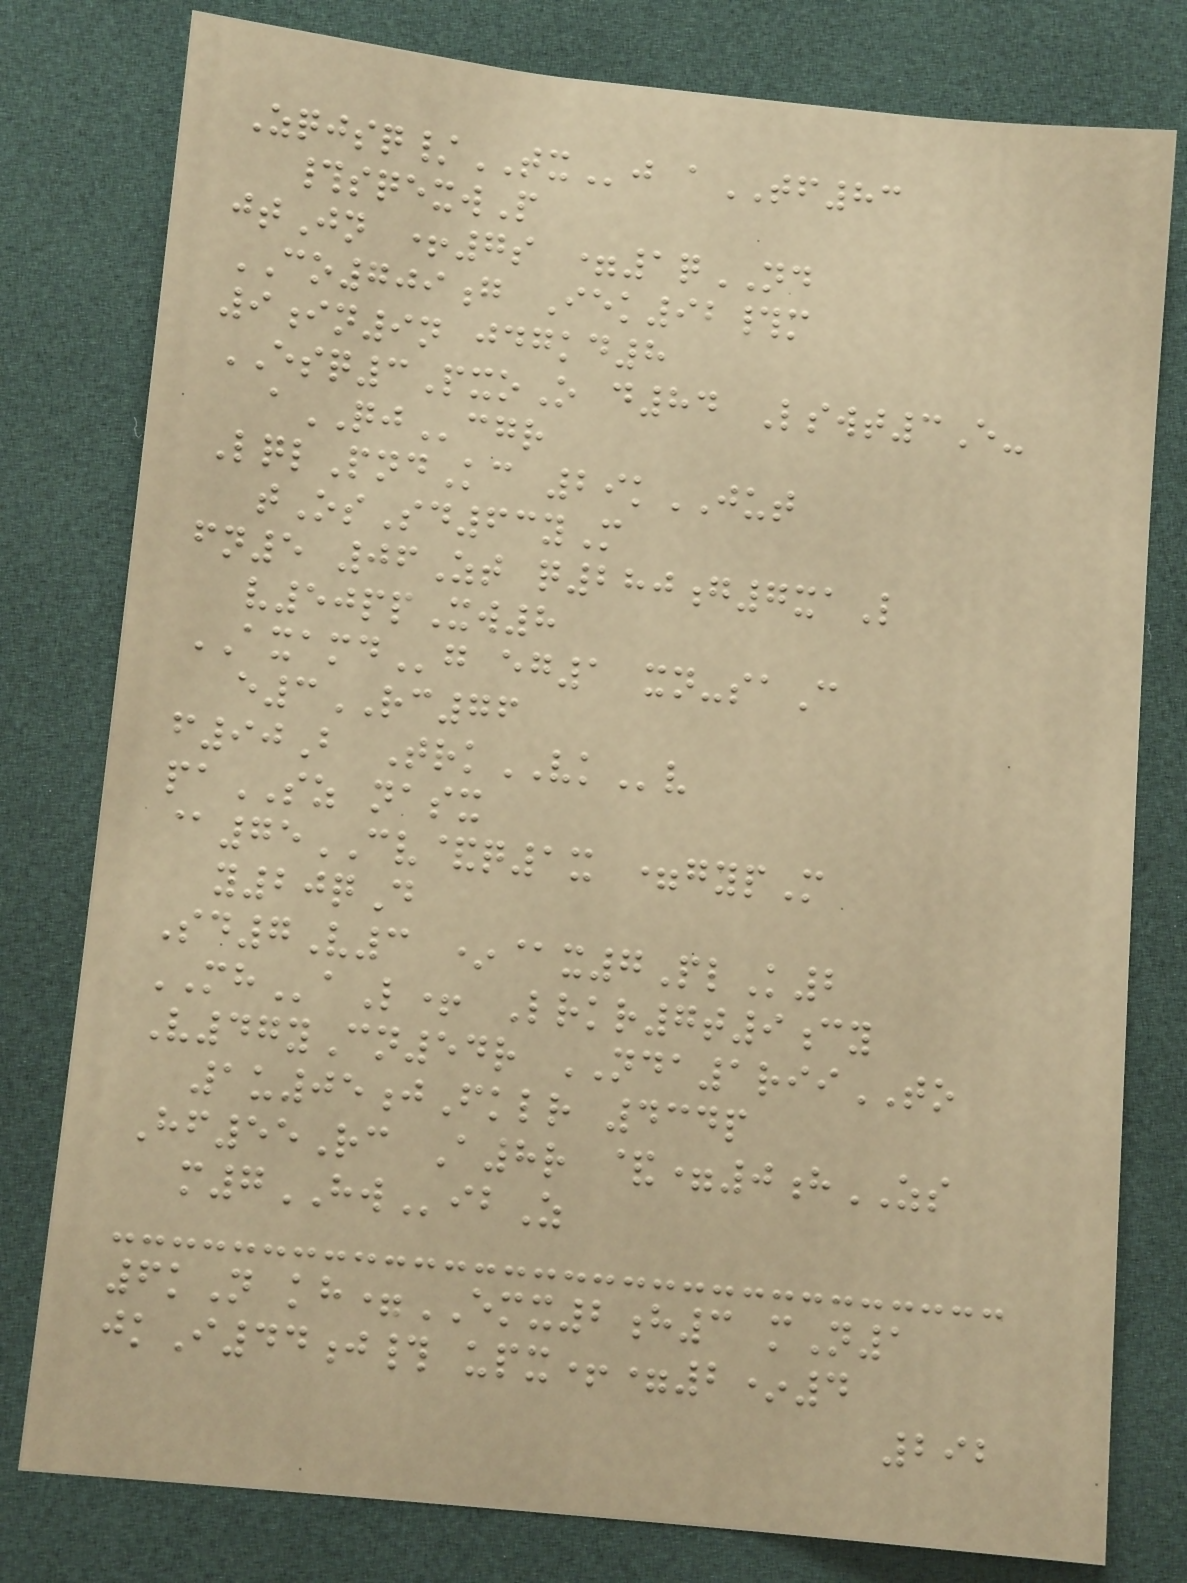Zqjsq/TXj aTF83
#sqexwP
jtJn +7s =1qND
CO709g Iek92#m
9in9n jdgkd8
ESQ3PxoO d84 Lswt3E-
aQJcgr
LqlPndKc 29kJUT
tOsSd63yM
fn5 06Zt q280g7xaL
v50ppXw8
AXAMDg eg1 xn-saC
e3RC76
f90B TrkVKv
paSZ nasx
@75CV&q1x =gypM
y20qD
Sd7V3 *@x7PlK2
MHaL+ Lrkr7t9cy
V47yCn54r NDA1riiTO
1u05jFklr 434p
Hf55Rc A8r &=0hZS
m7HWibZ
6kN kh=EMX2h3 mN1
jkI44j# upx+=2*4
292
